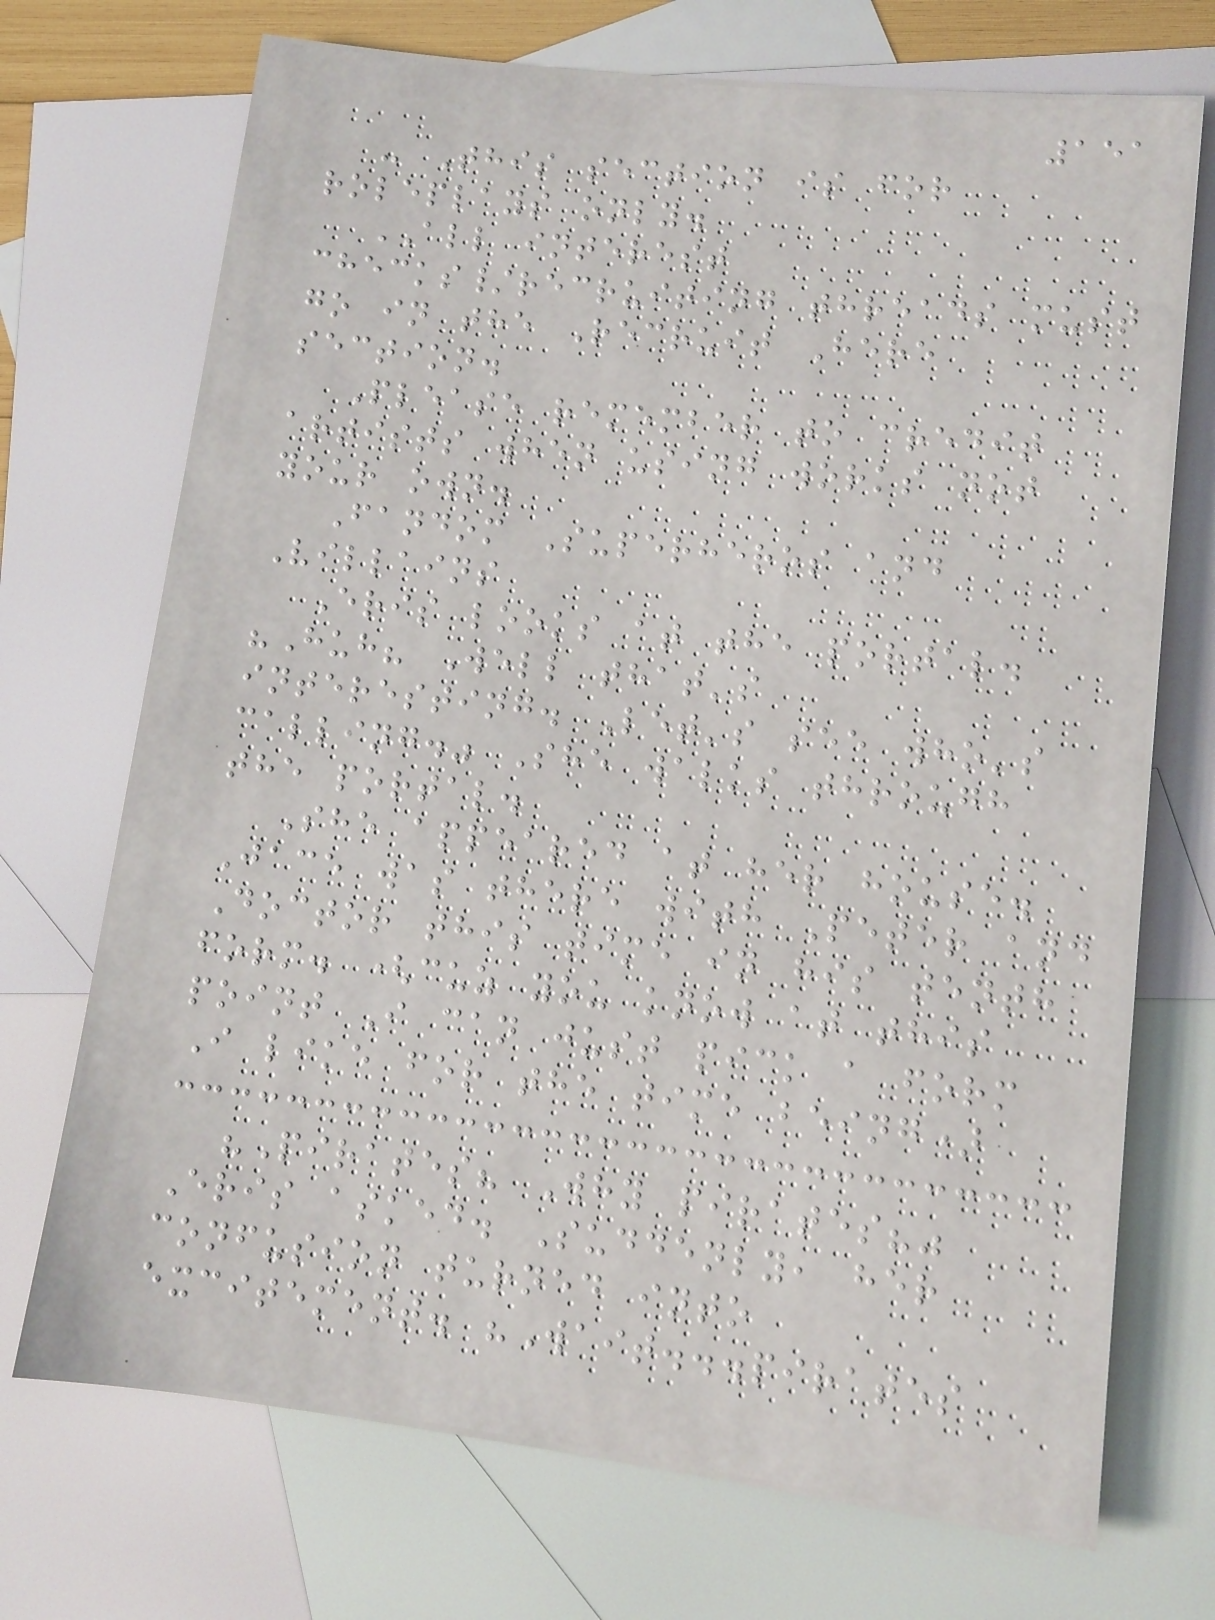151
- This section is for
roleplays only.
ALL interest
checks/recruiting threads must
go in the Recruit Here
section.
Please remember to credit
artists when using works not
your own.
Fandom Superheros and
Villains
Eris looks at the portal.
"Huh? Well that's
interesting. Let's see who's
calling." She walks through
the portal.
She appeared at her house.
Jace was there with Peter and
Doctor this time in his tenth
form. (cuz you know at this
point I can just pick a form
I like for the time being)
"Pirates? Why pirates?"
Eris asked. Suddenly, her
confusion turned into
excitement. "Wait...pirates
